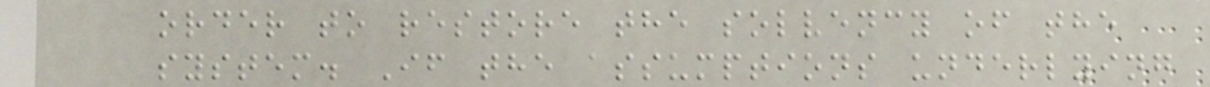order to restore the solvency of the
system. If the assumptions underlying
